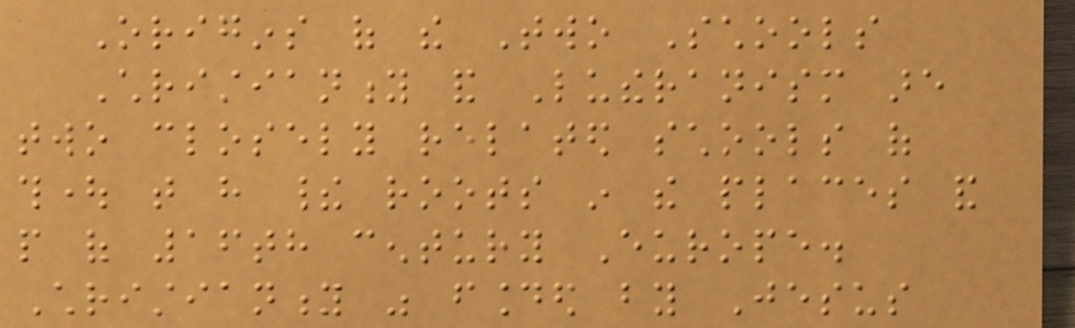Origins of the Two Schools
Christianity and Lutheranism are
two closely related schools of
thought that have their roots in the places and
people of 16th century Europe.
Christianity was founded by Jesus
